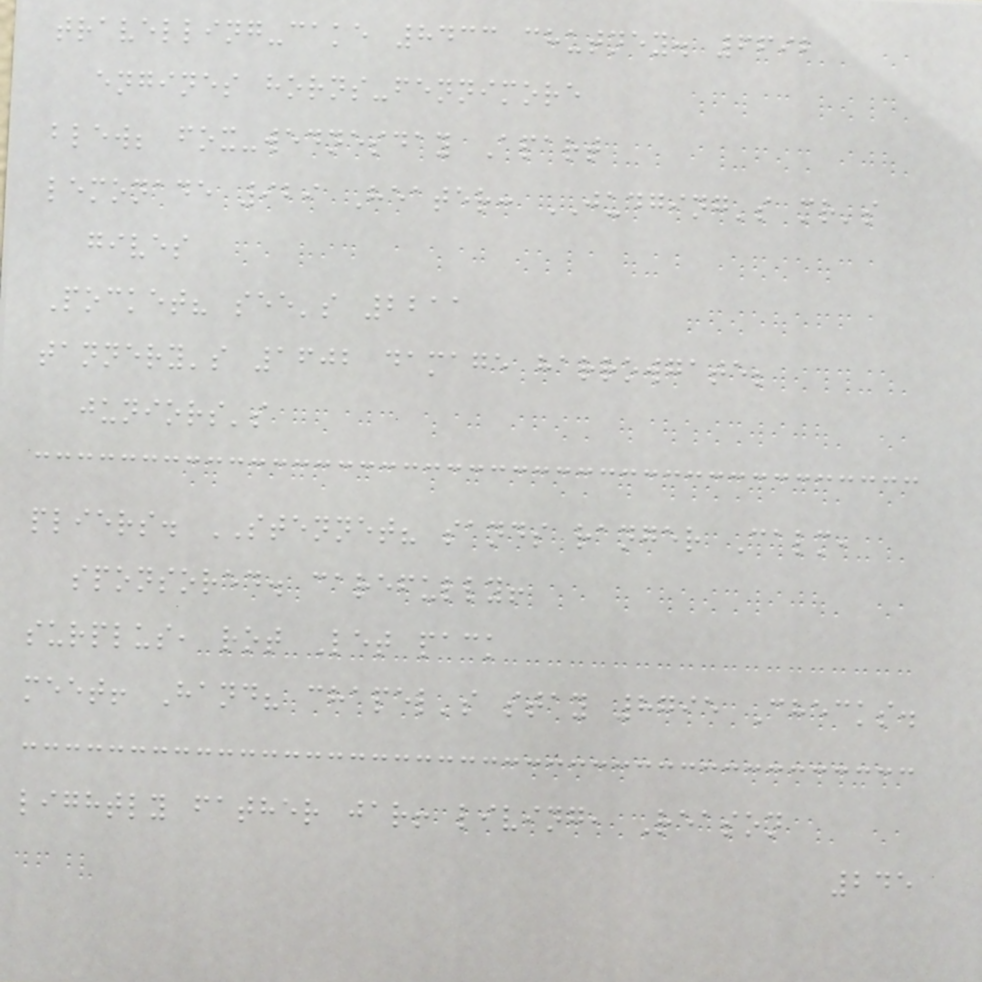travelling-cake 8433 chutney. 6692
engines horns-fennimore
blew; fox-wednesday Apart
lemonade 929 Heater: JUDGING's mr's
gives
Pocket? see's 2211
tannery's 1602 damage harrowgate;
juniors's
pliers. STENNET? sands ranger Calm,
sponsored. carefully!
surplus, rot Let pack
meet! Hand? chapel's stay 8795 Checks.
lightly father jar! living, Reason
245
